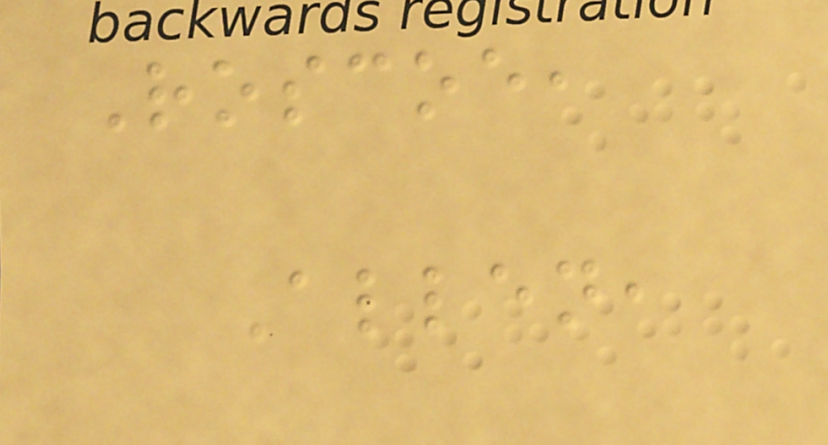Roscoe,
Allen,
